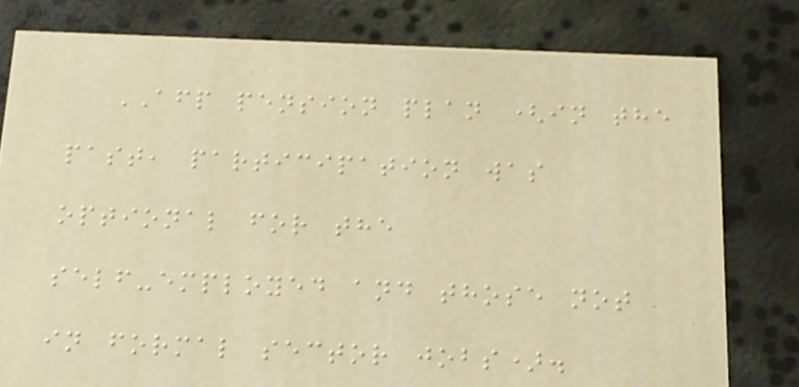AFP pension plan (in the
past, participation was
optional for the
self-employed and those not
in formal sector jobs).
